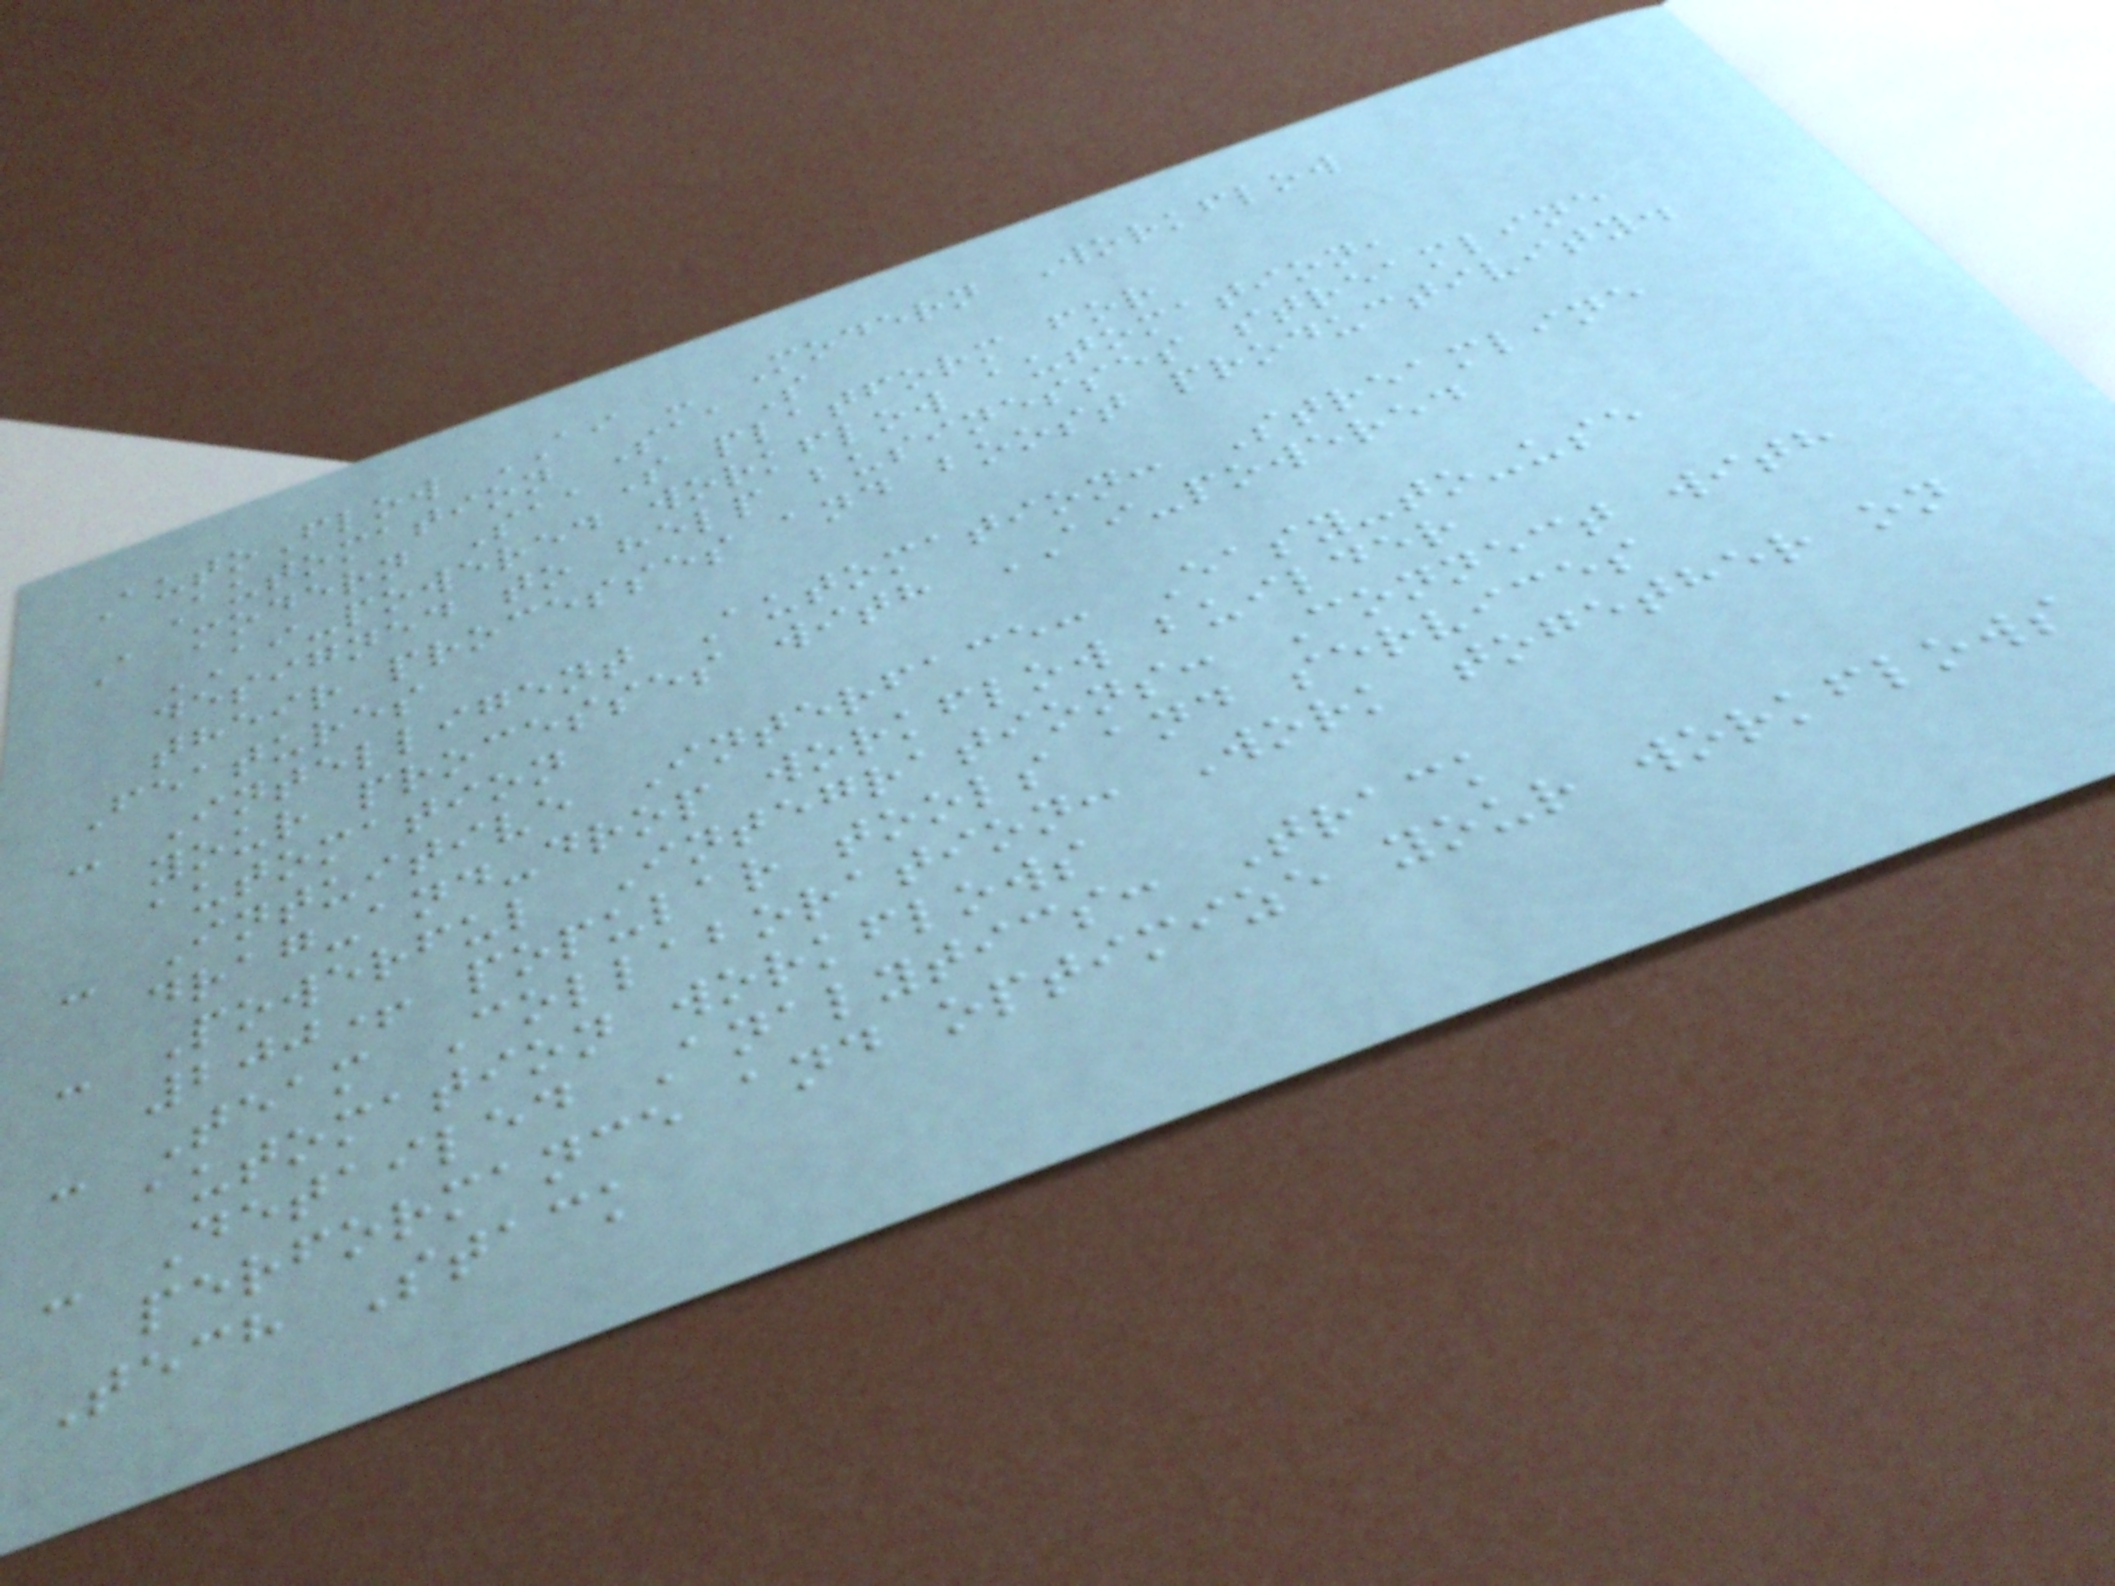AutoFlow AI - Modern Workflow
Automation SaaS
A modern SaaS platform for
AI-powered workflow automation,
designed to help businesses streamline
their processes and boost productivity.
Features
- Intelligent Automation: Streamline
your processes with AI-powered
automation
- Intuitive Interface: Easy-to-use
drag-and-drop workflow builder
- Powerful Integrations: Connect with
200+ popular tools and services
- Team Collaboration: Work together on
automation workflows
- Detailed Analytics: Track
performance and optimize your workflows
Tech Stack
